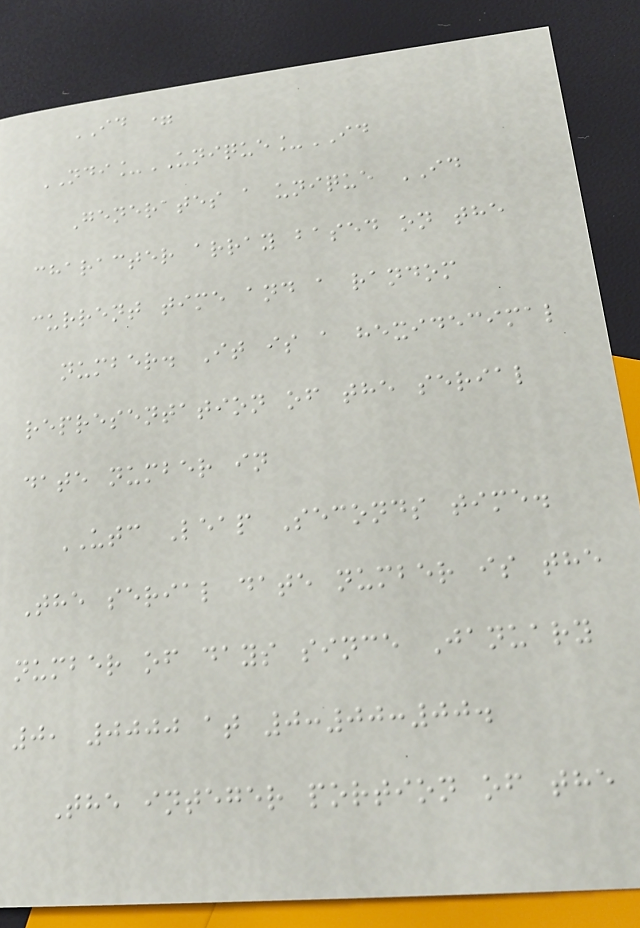ID =
NDI_UNIQUE_ID
Generates a unique ID
character array based on the
current time and a random
number. It is a hexidecimal
representation of the serial
date number in
UTC Leap Seconds time.
The serial date number is the
number of days since January
0, 0000 at 0:00:00.
The integer portion of the
